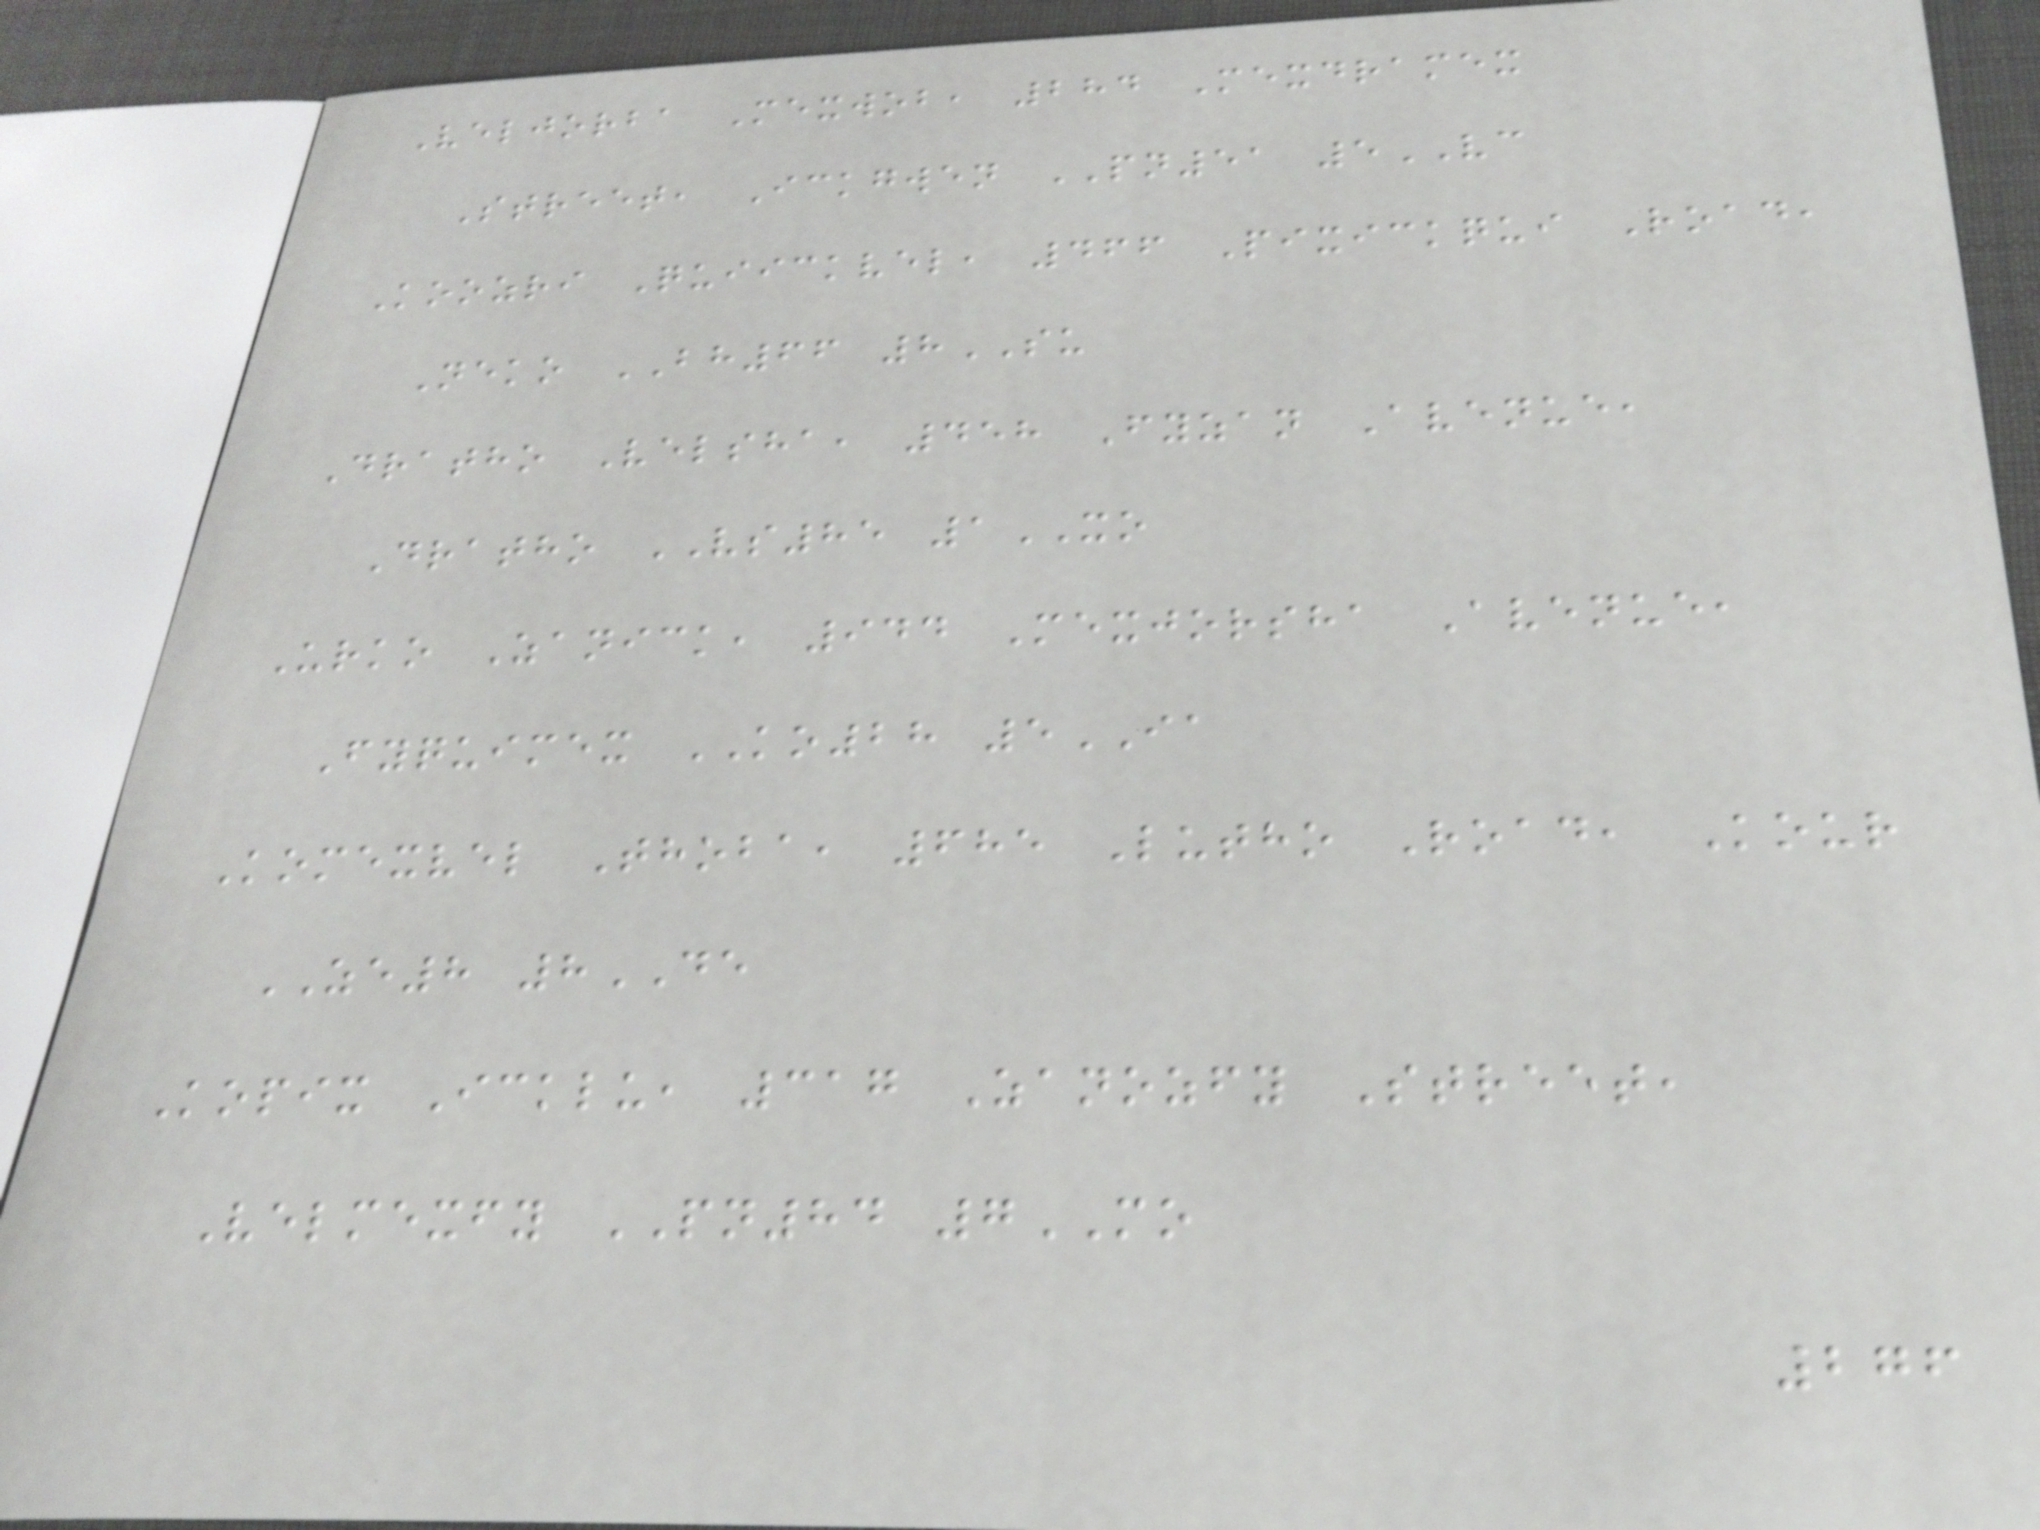Veljorba Mexwob, 284 Mexdramex
Street, Ickgwen PN51 5VC
Koozri Quiickvel, 466 Pixickqui Road,
Neko BH66 8SU
Dratho Velsha, 458 Fyzan Avenue,
Dratho VS85 1XO
Urko Zanick, 944 Mexjorsha Avenue,
Fyquimex KO28 5IA
Komexvel Thoba, 685 Lutho Road, Kour
ZE8 8DE
Kopix Icklu, 317 Zanozfy Street,
Velmexfy PN84 7MO
276
